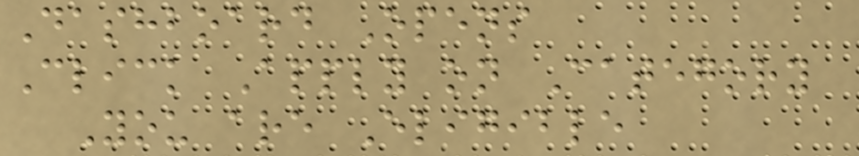Dashboard Opens
Click Apply on Category
You are Eligible
